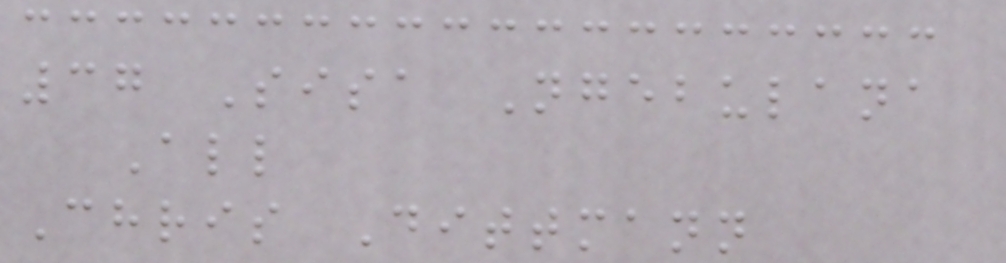37 Sisa Ngebulana
All
Chris Dittmann
